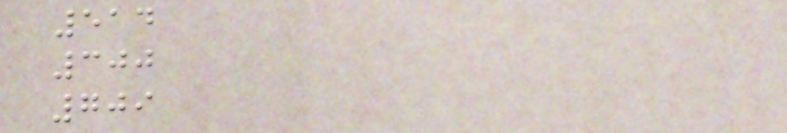514
300
709
